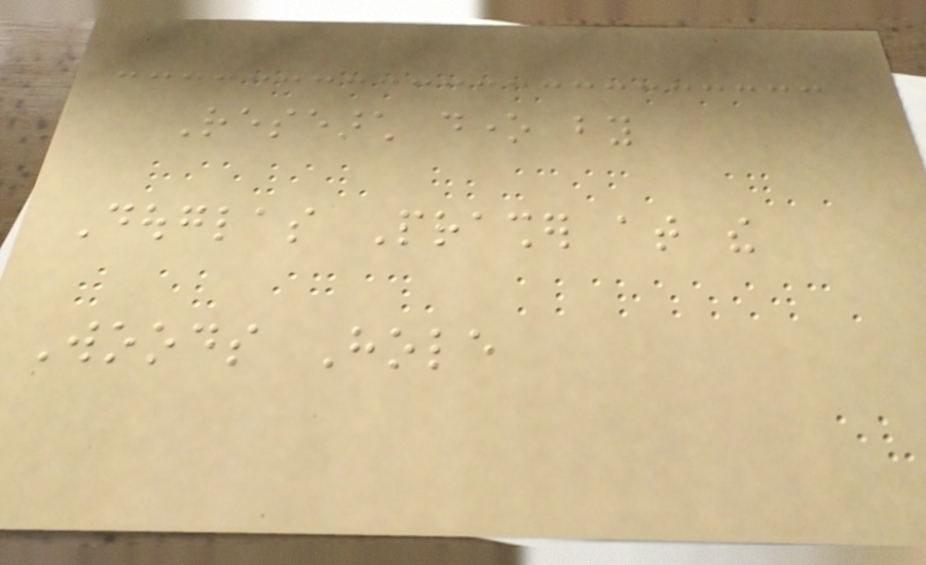Research done by
Douglas Prasher at the
Woods Hole
